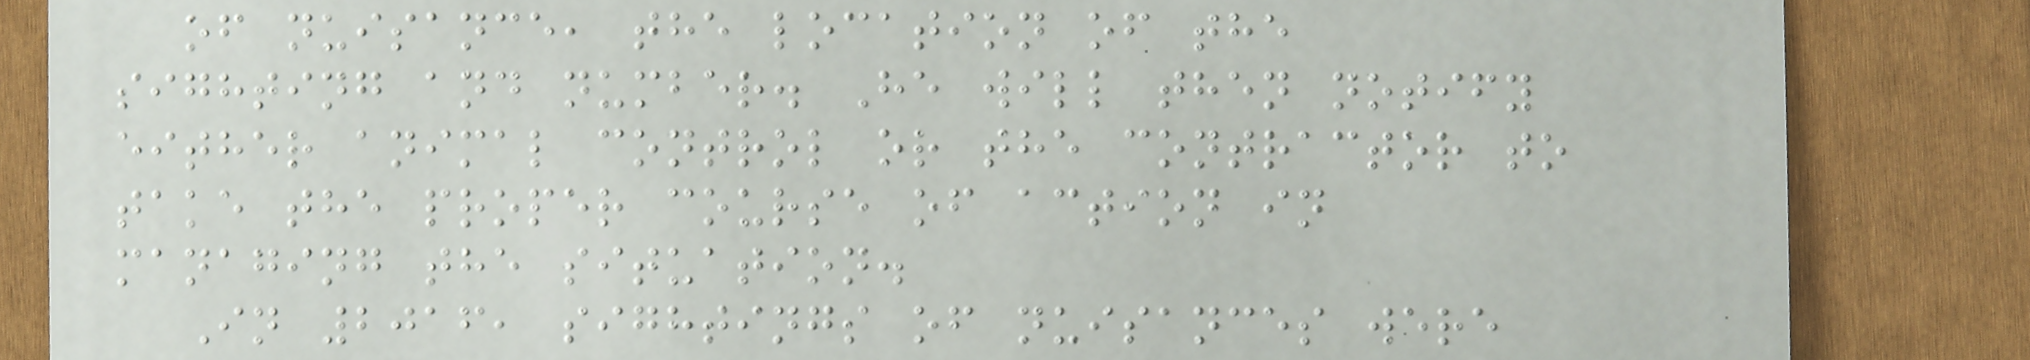of nuisance, the location of the
sighting and number. He will then notify
either animal control or the contractor to
take the proper course of action in
managing the situation.
In 2016, sightings of nuisances were
